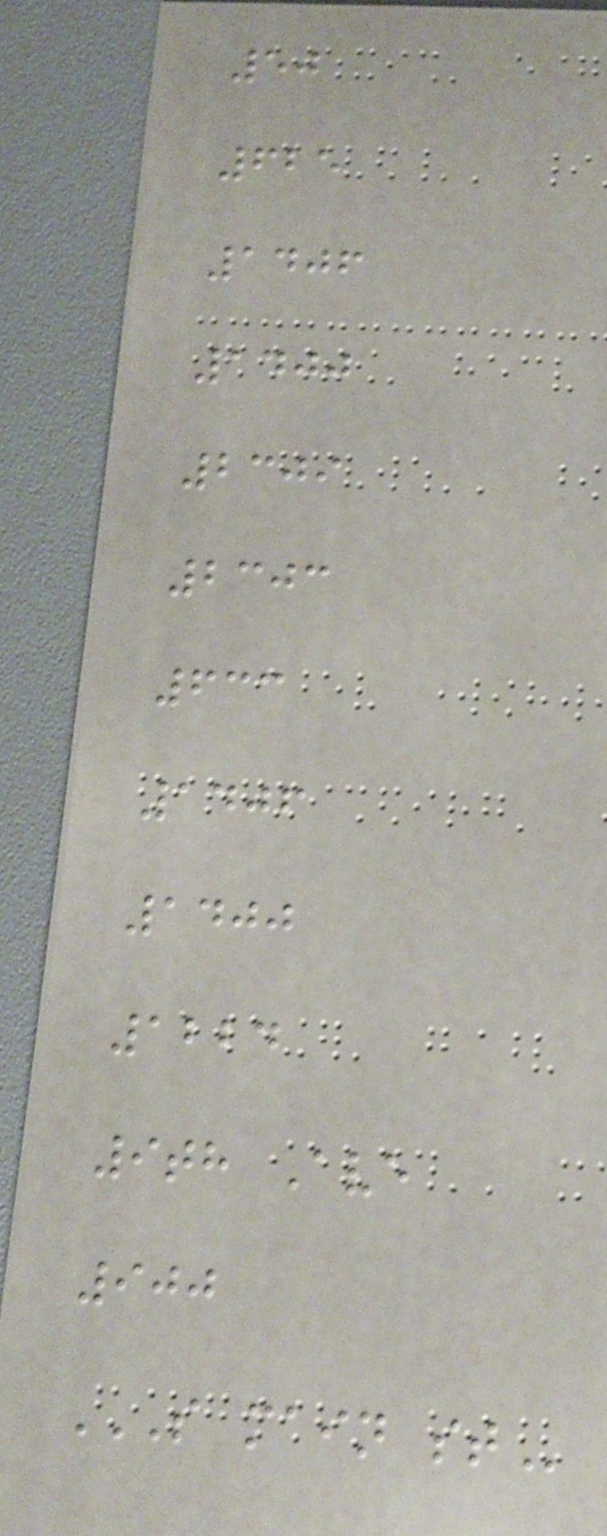50
625
1406
1400
2309
2303
633
1406
1400
1224
9th Ave
900
S MAIN ST
